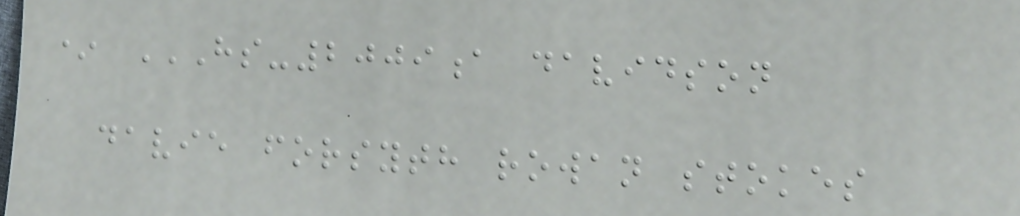* HS-2009A DAVIDSON
DAVIE FORSYTH ROWAN STOKES
